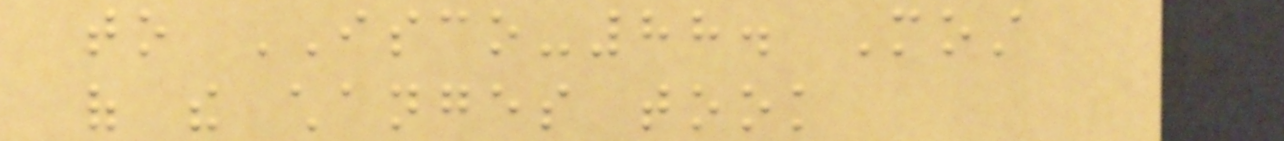to ISCO-88. Most
of the changes took
